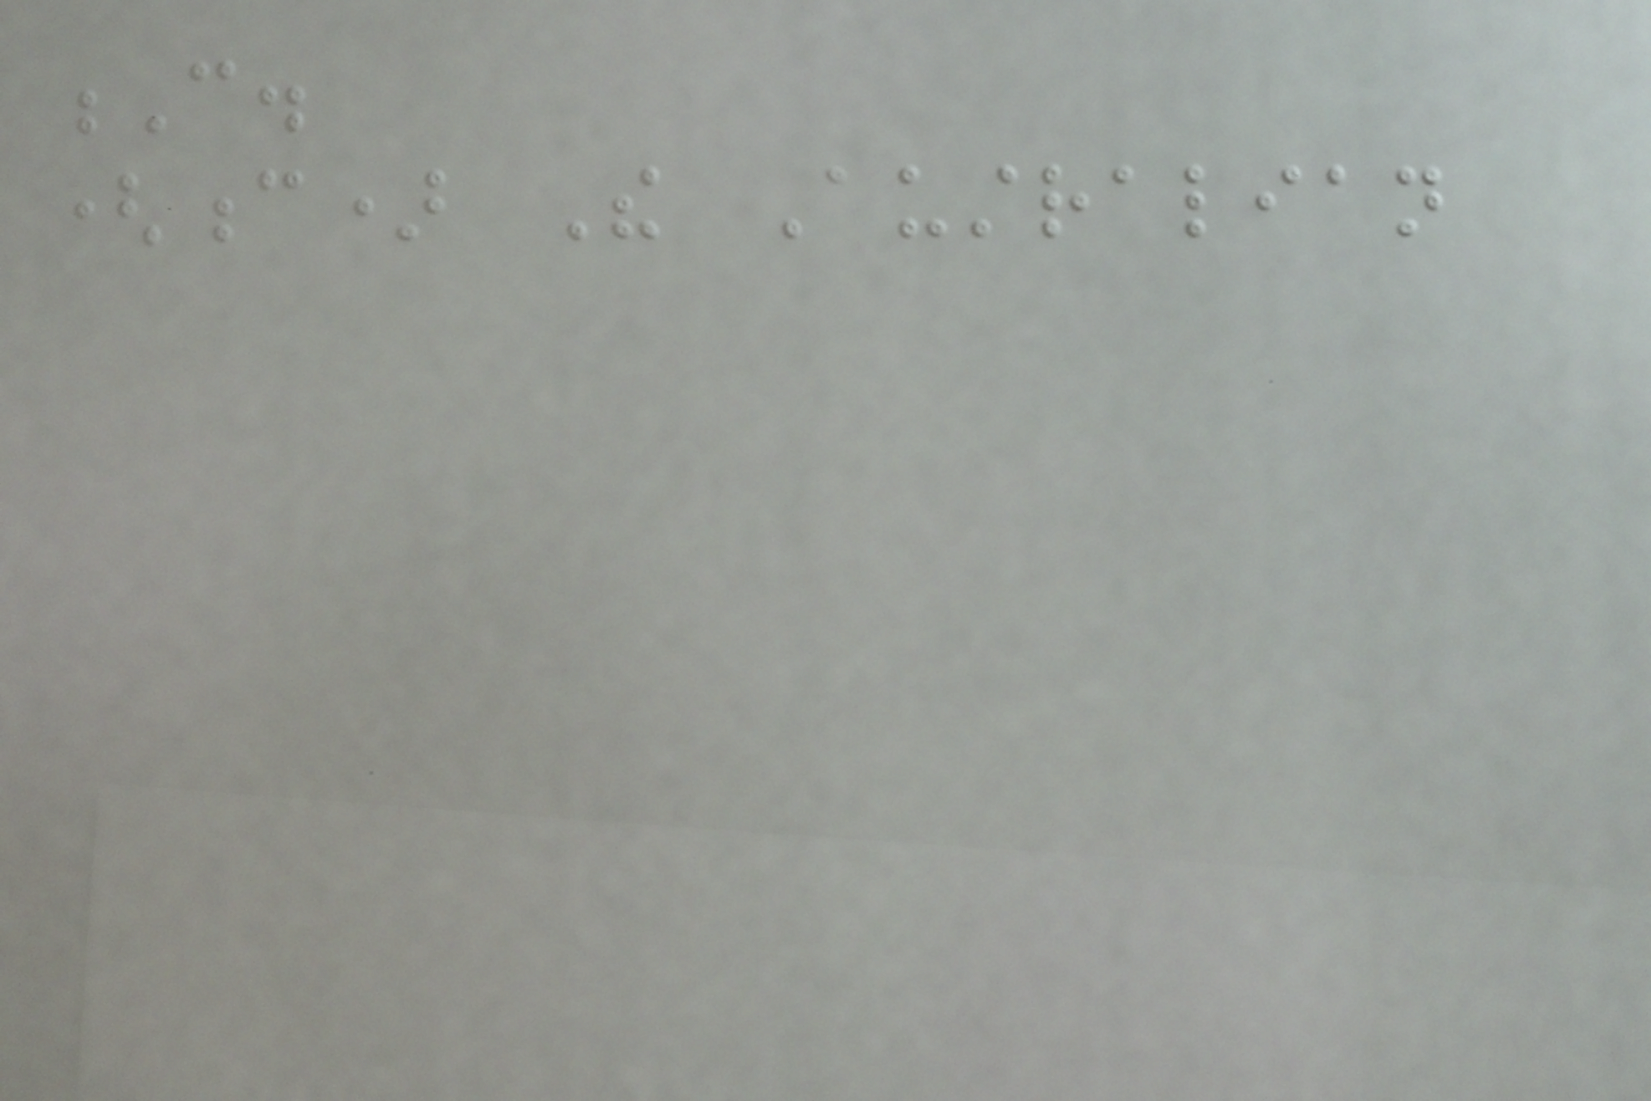C.
(c) The Australian
